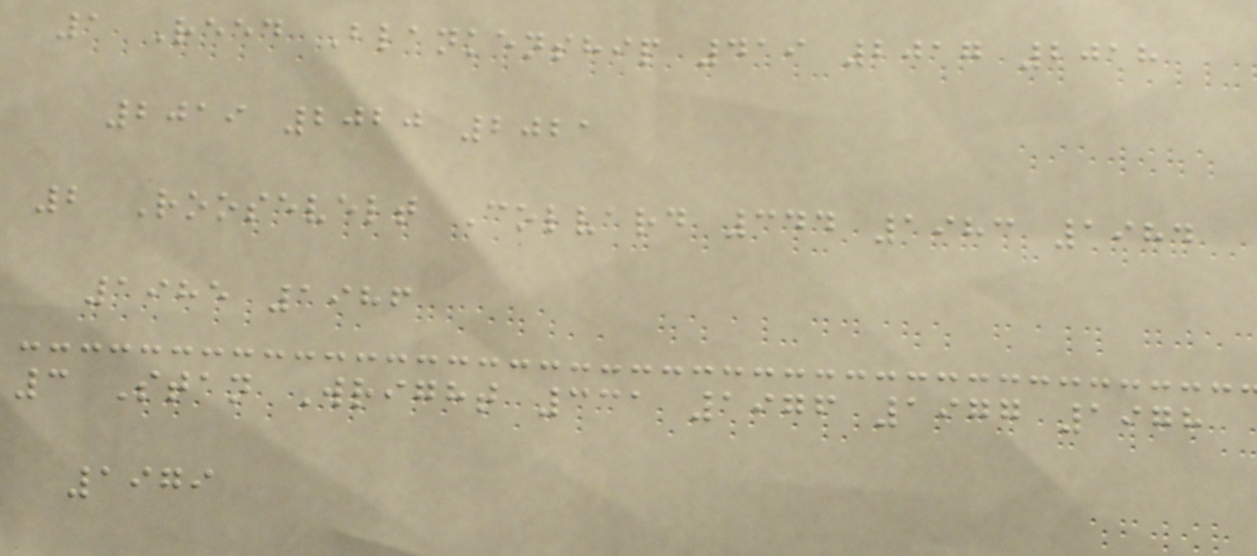1 Reed Blankenship 419 2017 2018
2019 2020 2021
2 Roosevelt Colvard 344 1983 1984
1985 1986
3 Stan Wright 331 1976 1977 1978
1979
